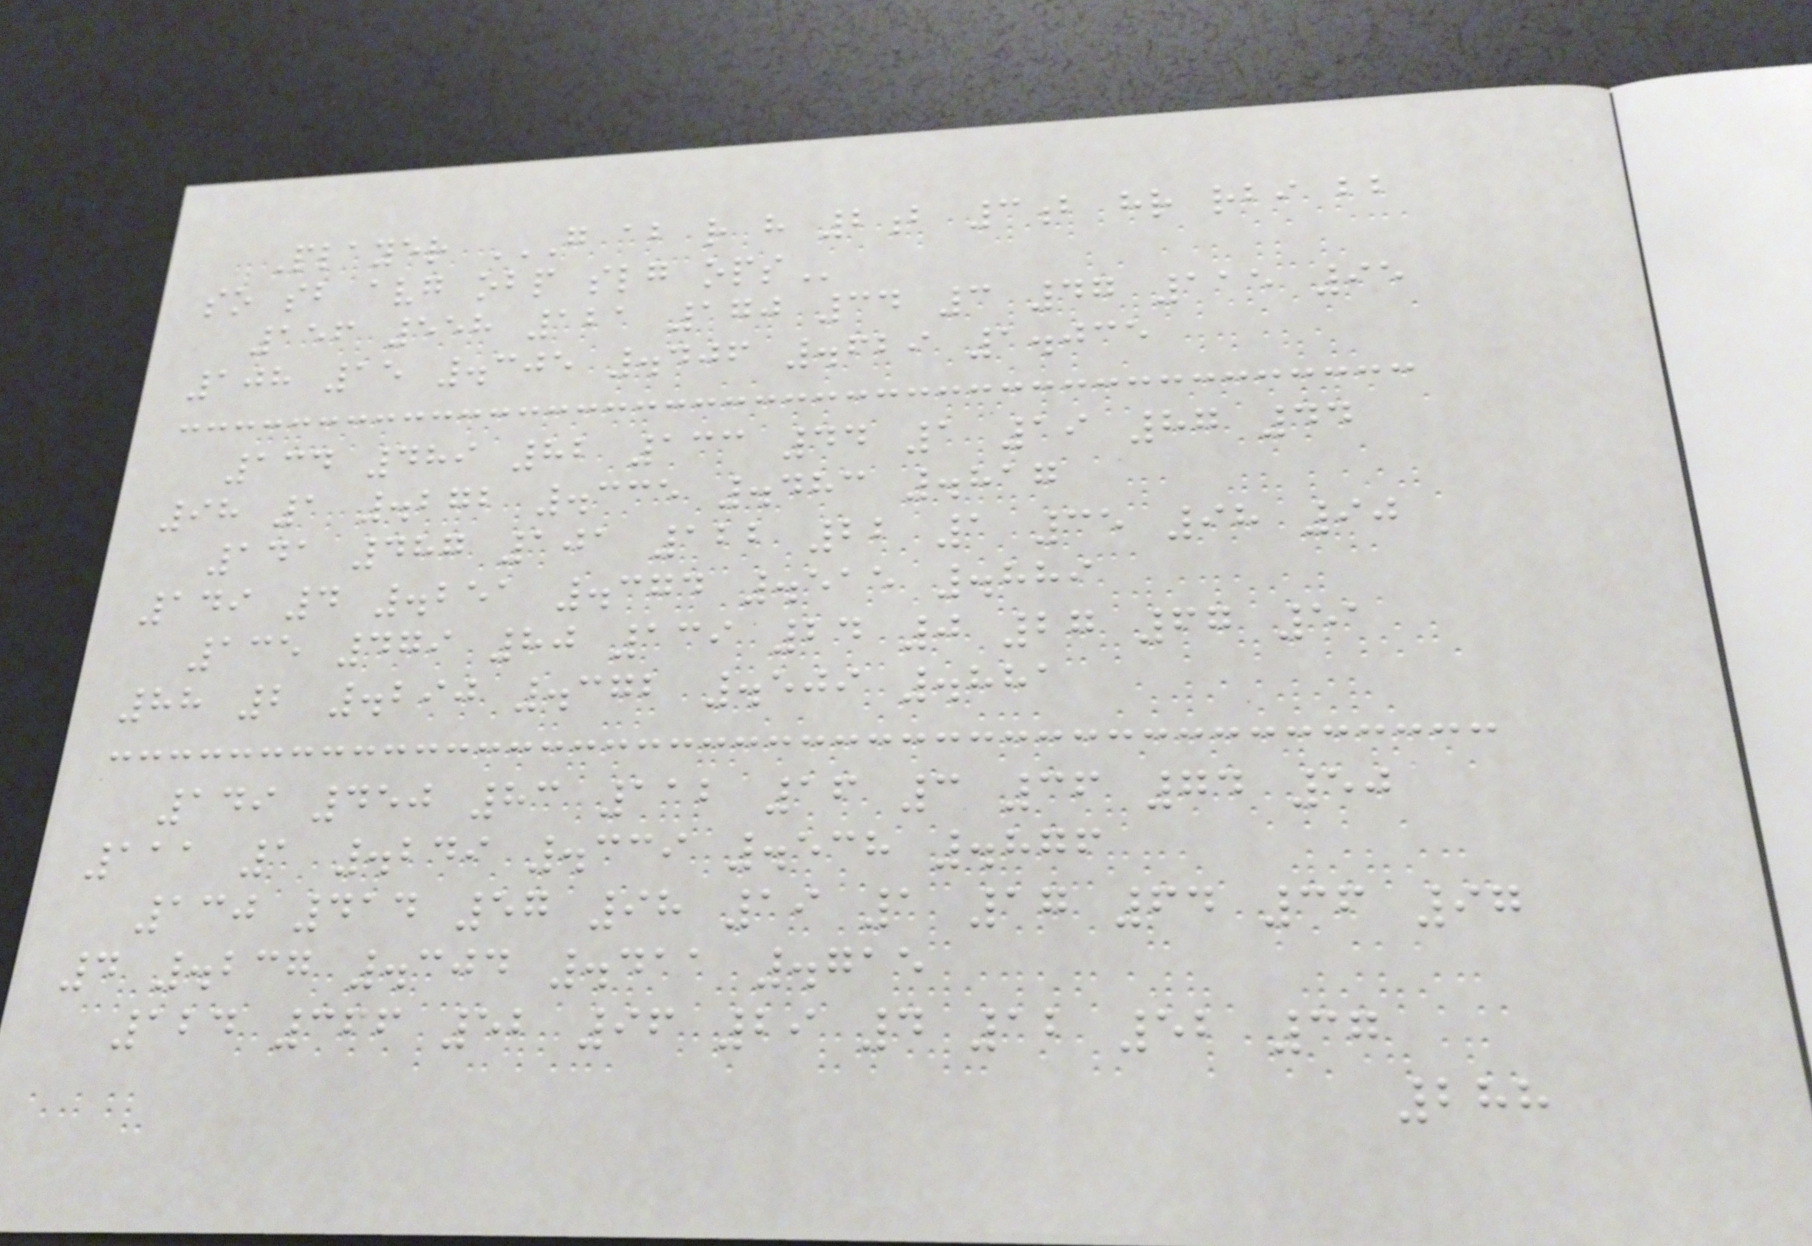Player G AB R H 2B 3B HR RBI BB
SO SB AVG OBP SLG OPS
156 558 121 170 34 3 47 115 95
108 15 .305 .406 .629 1.035
134 489 82 133 44 1 19 87 44
98 1 .272 .335 .483 .817
141 487 101 122 22 1 35 98 90
149 4 .251 .374 .515 .889
135 479 80 139 24 0 27 67 51
88 2 .290 .372 .509 .881
149 450 83 112 16 3 36 74 50
111 1 .249 .339 .538 .876
130 414 57 98 19 1 17 64 36 97
4 .237 .304 .411 .715
124 366 52 96 29 4 12 52 37
288
